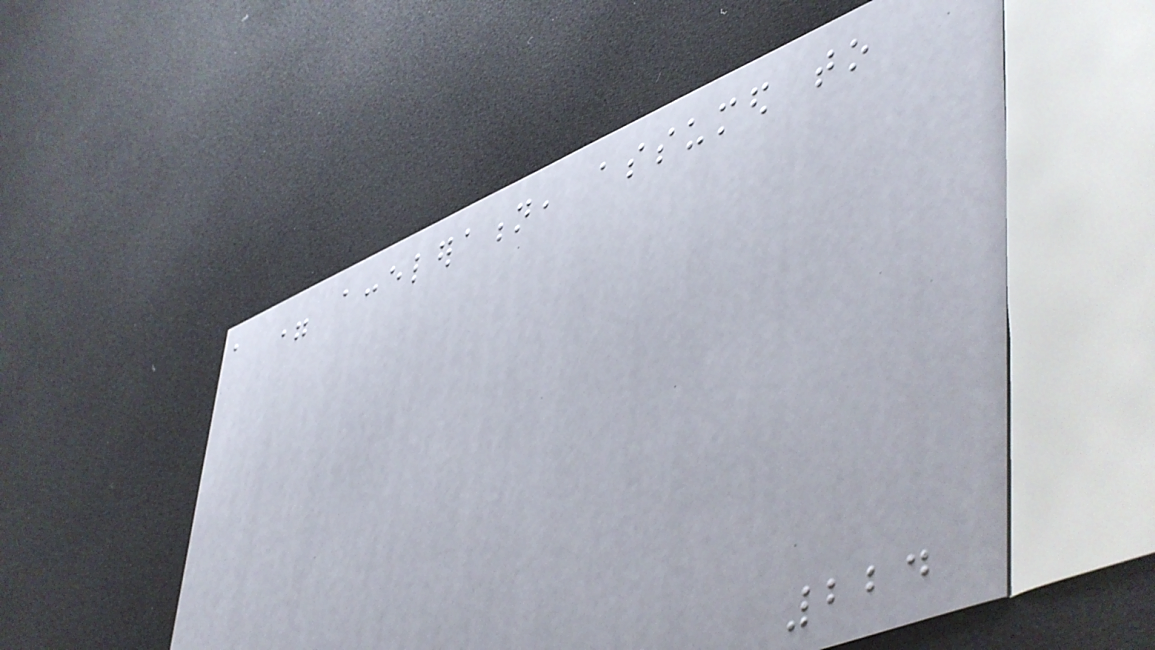a = acceleration, assumed to
224
